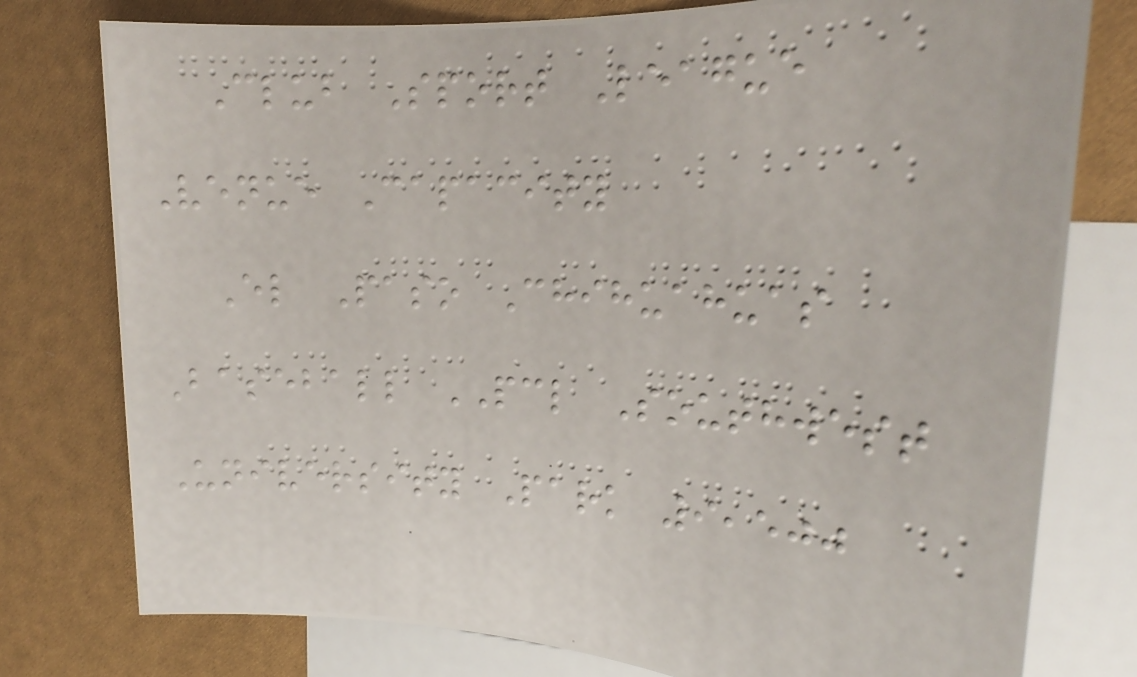Club Sport League
Venue Capacity
El Paso Chihuahuas
Baseball PCL Southwest
University Park 9,500
